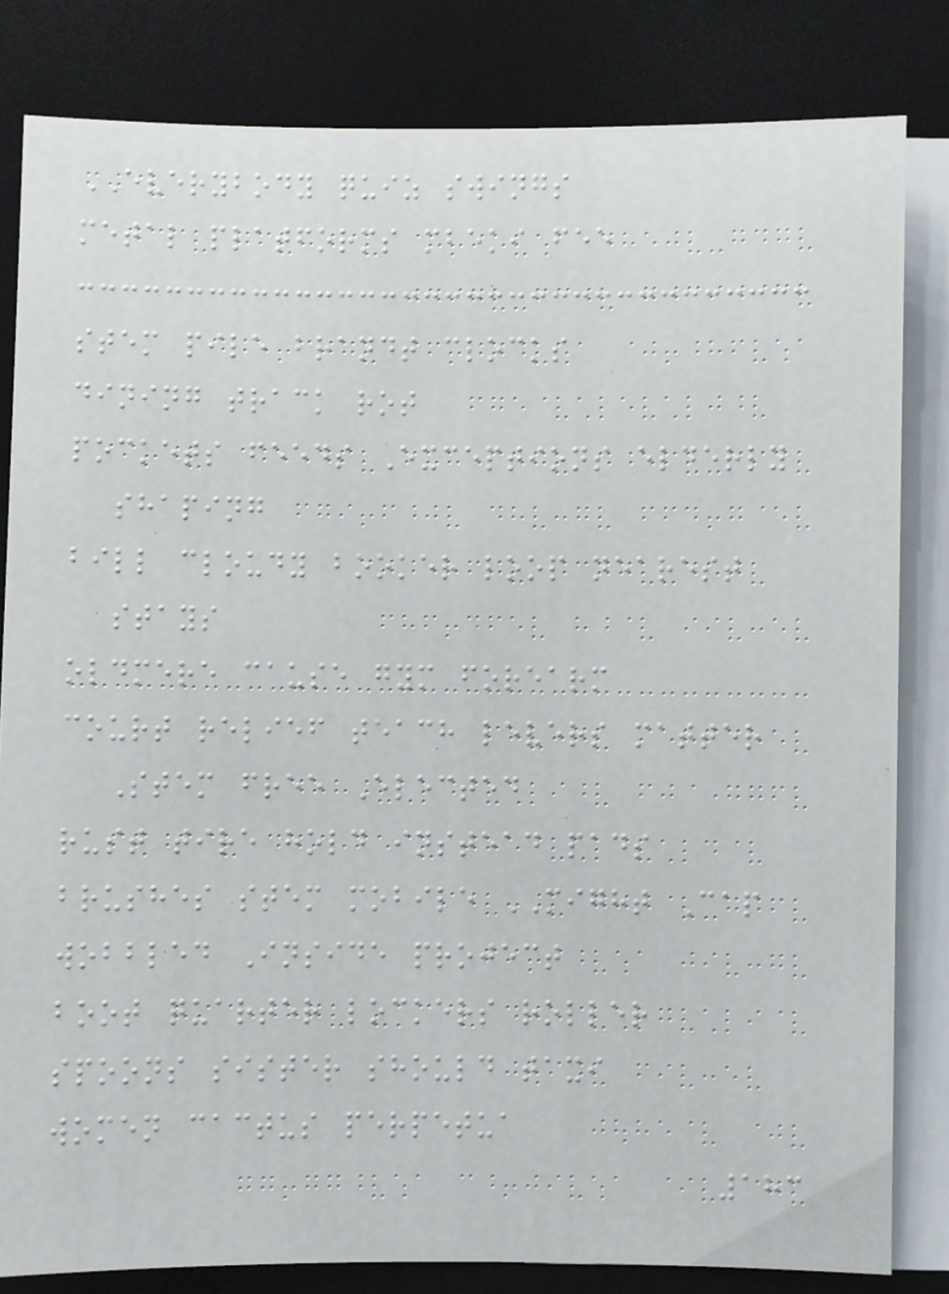EVERYBODY quiz swings
metal platforms mbeki fee
stem pile brandt clocks
dining track rot
pockets feeds Exceptions elderly
shaping
bill cloudy booker loop nearest
stays
oldmere cause gym forearm
court relief teach levers matter
Stem free Elected
rust tire hold instead pads
brushes stem mobile MIGHT Cap
wobbled Inside project
boot quarter lockers roller
spoons sister should taxi
women cactus perpetua
183
